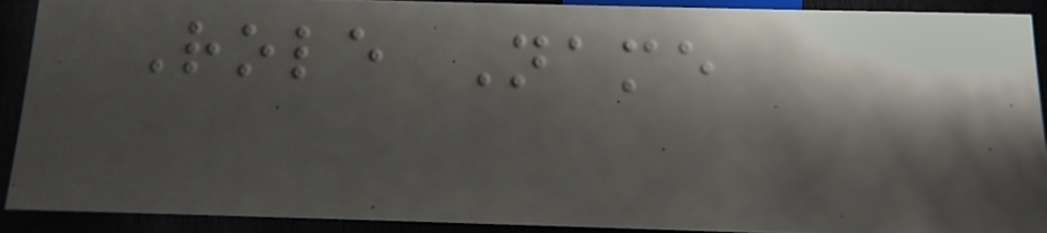Role Name
